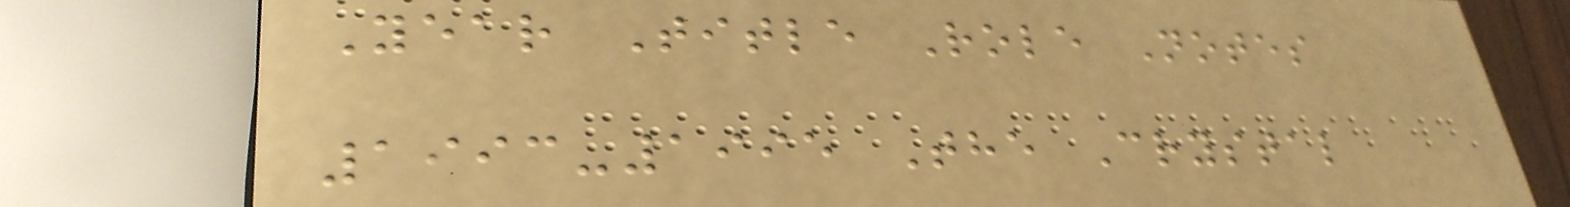Year Title Role Notes
1993-1995 The Crystal
